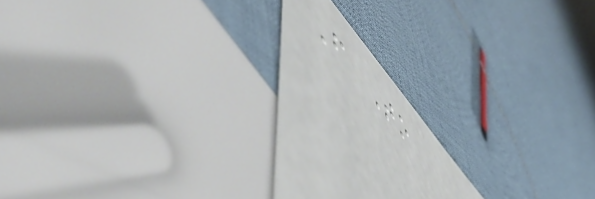From To
